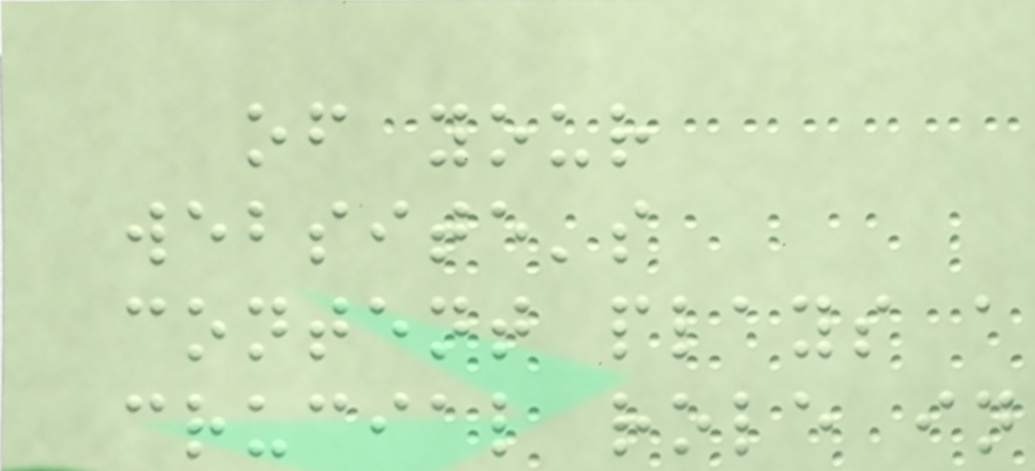of your
website's
content plays a
crucial role in
